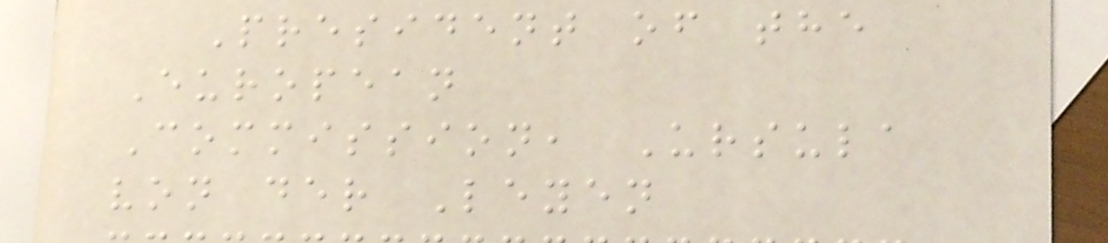President of the
European
Commission, Ursula
von der Leyen
